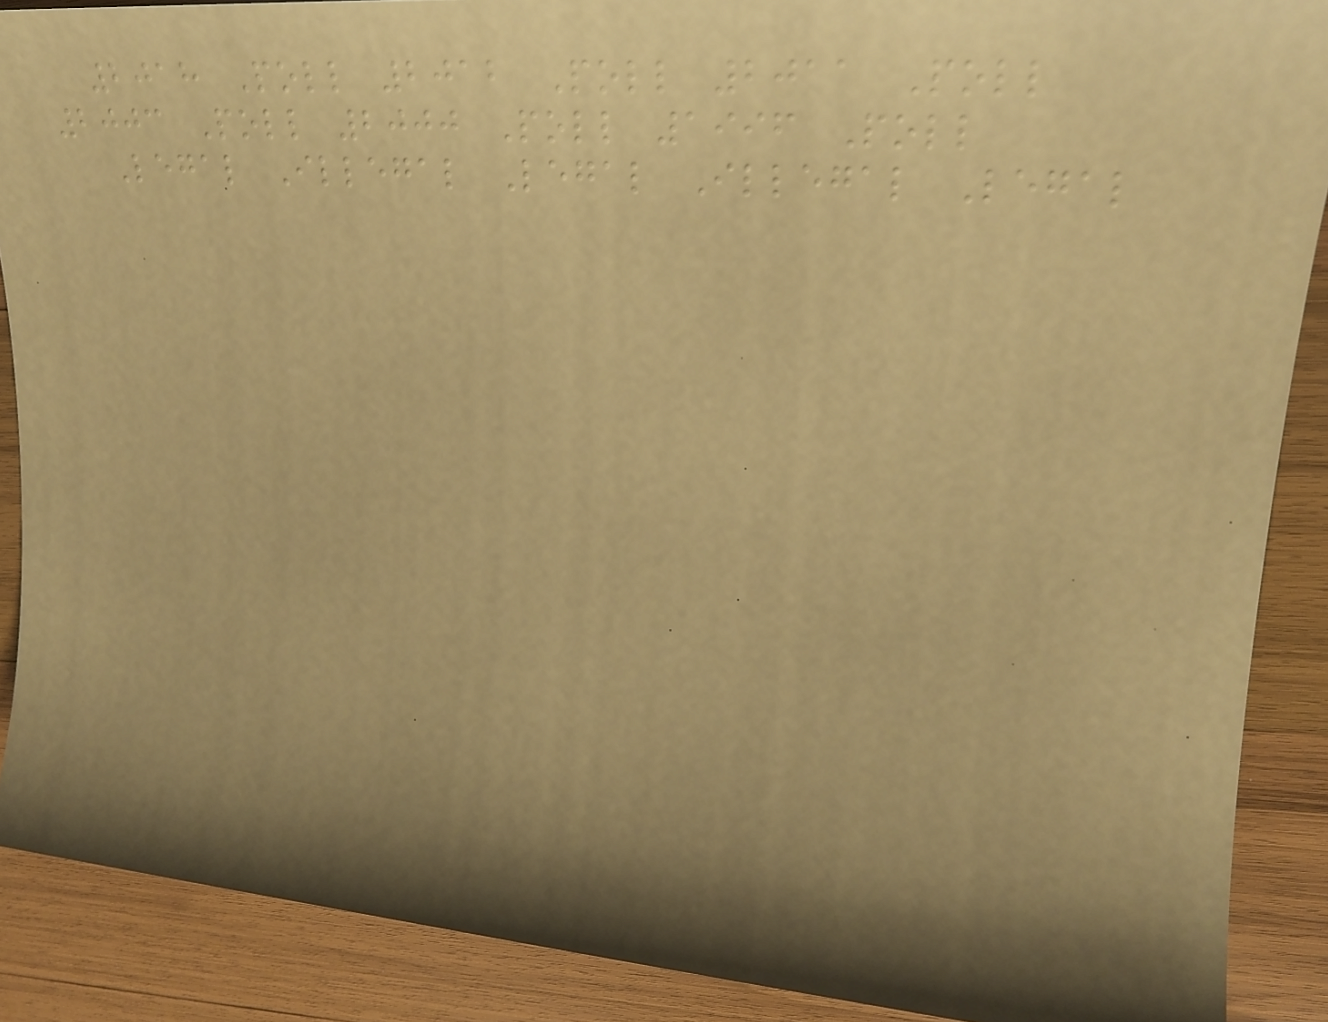2018 Poll 2012 Poll 2011 Poll
2003 Poll 2000 Poll 1996 Poll
Legal Illegal Legal Illegal Legal
